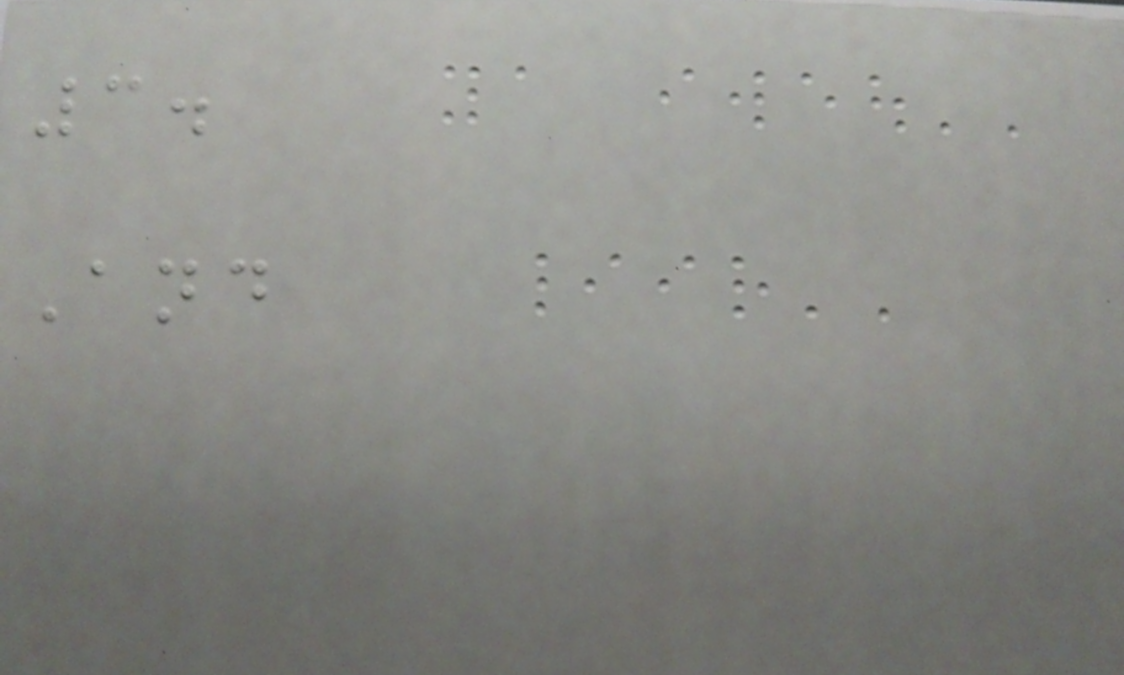3.
And
